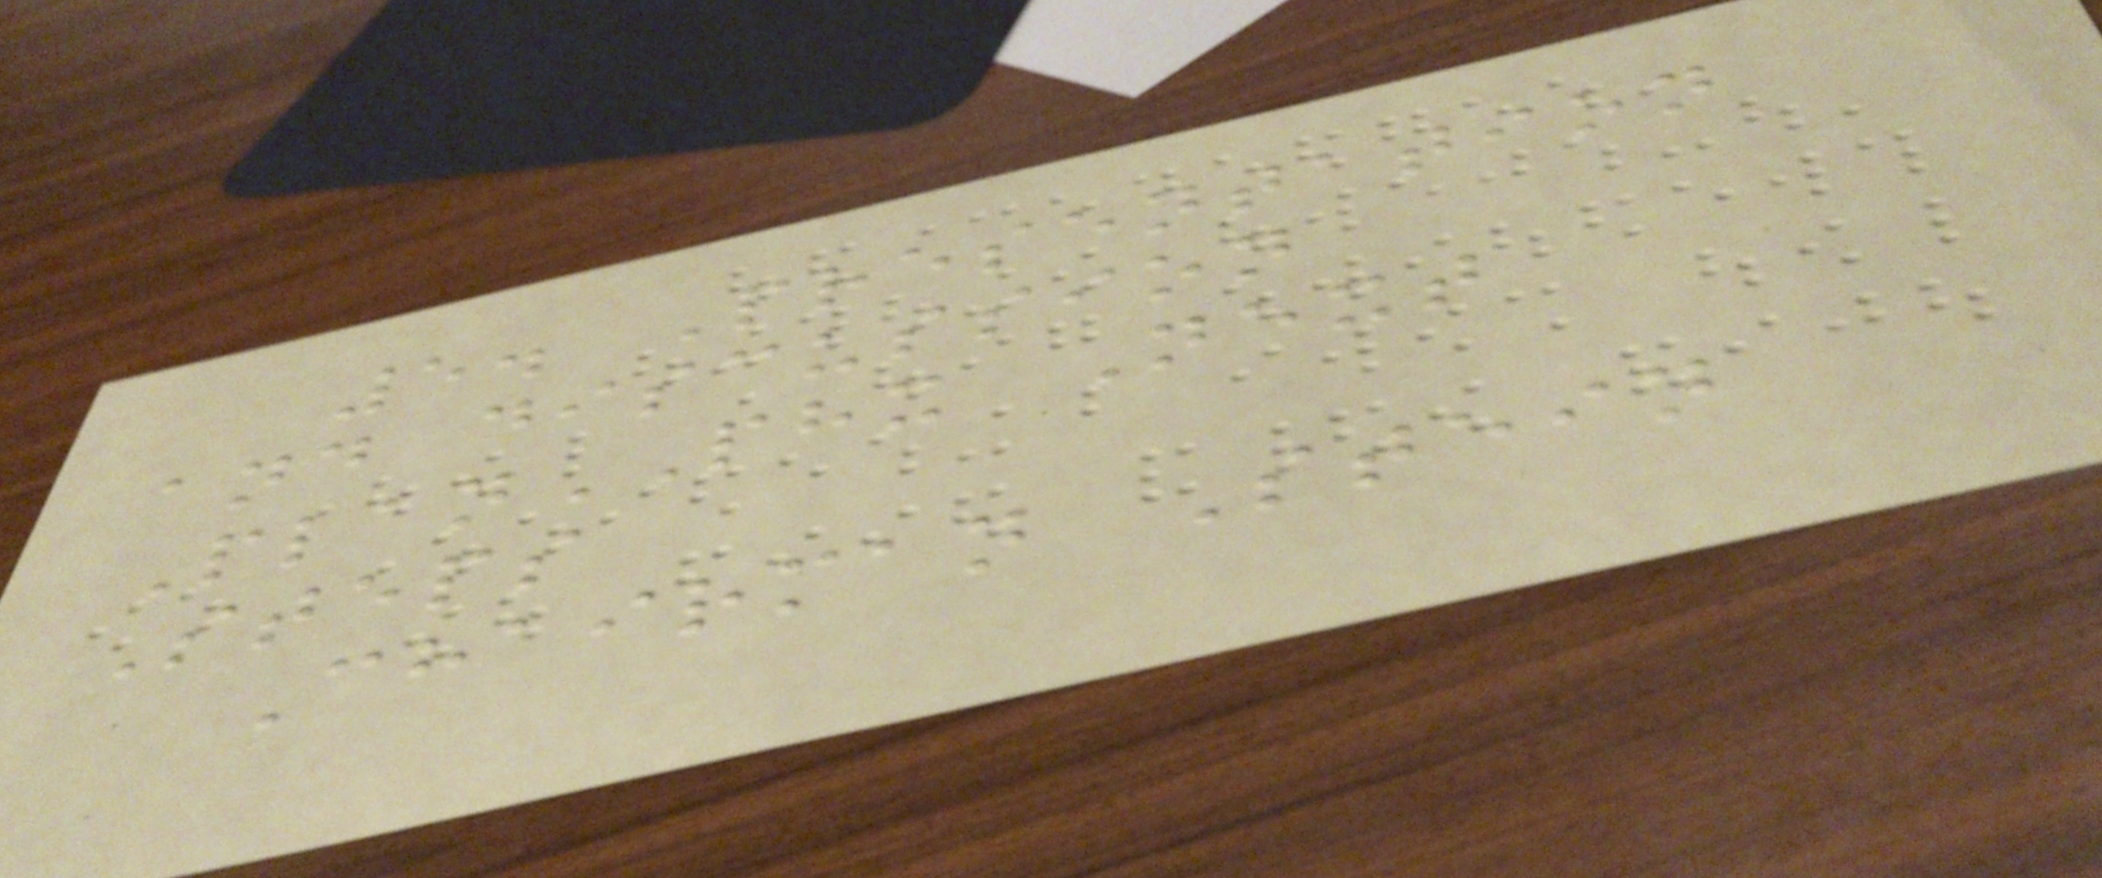5. Presentation
and discussion
PlanPHX Next
Steps
Chairman Stein
